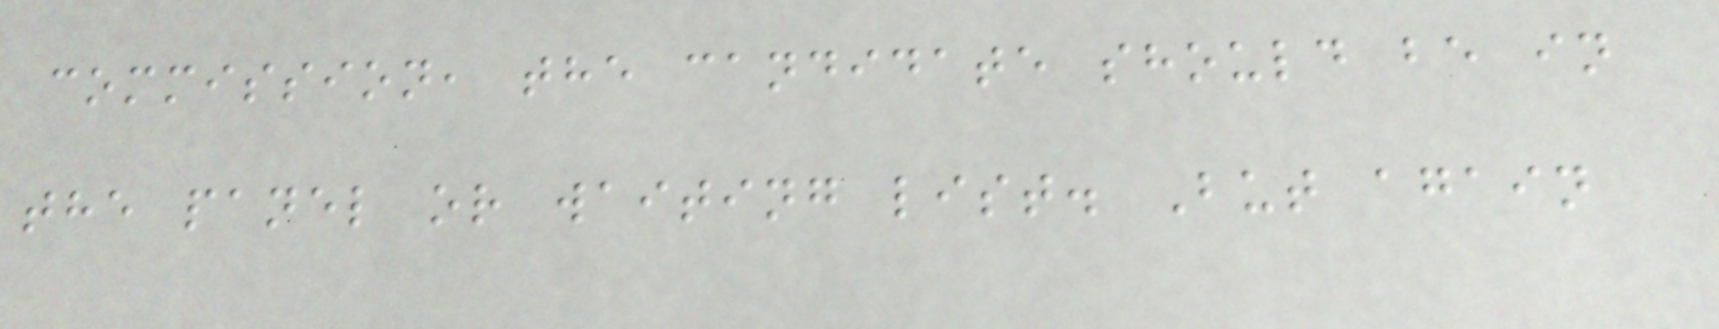commission, the candidate should be in
the panel or waiting list. But again
